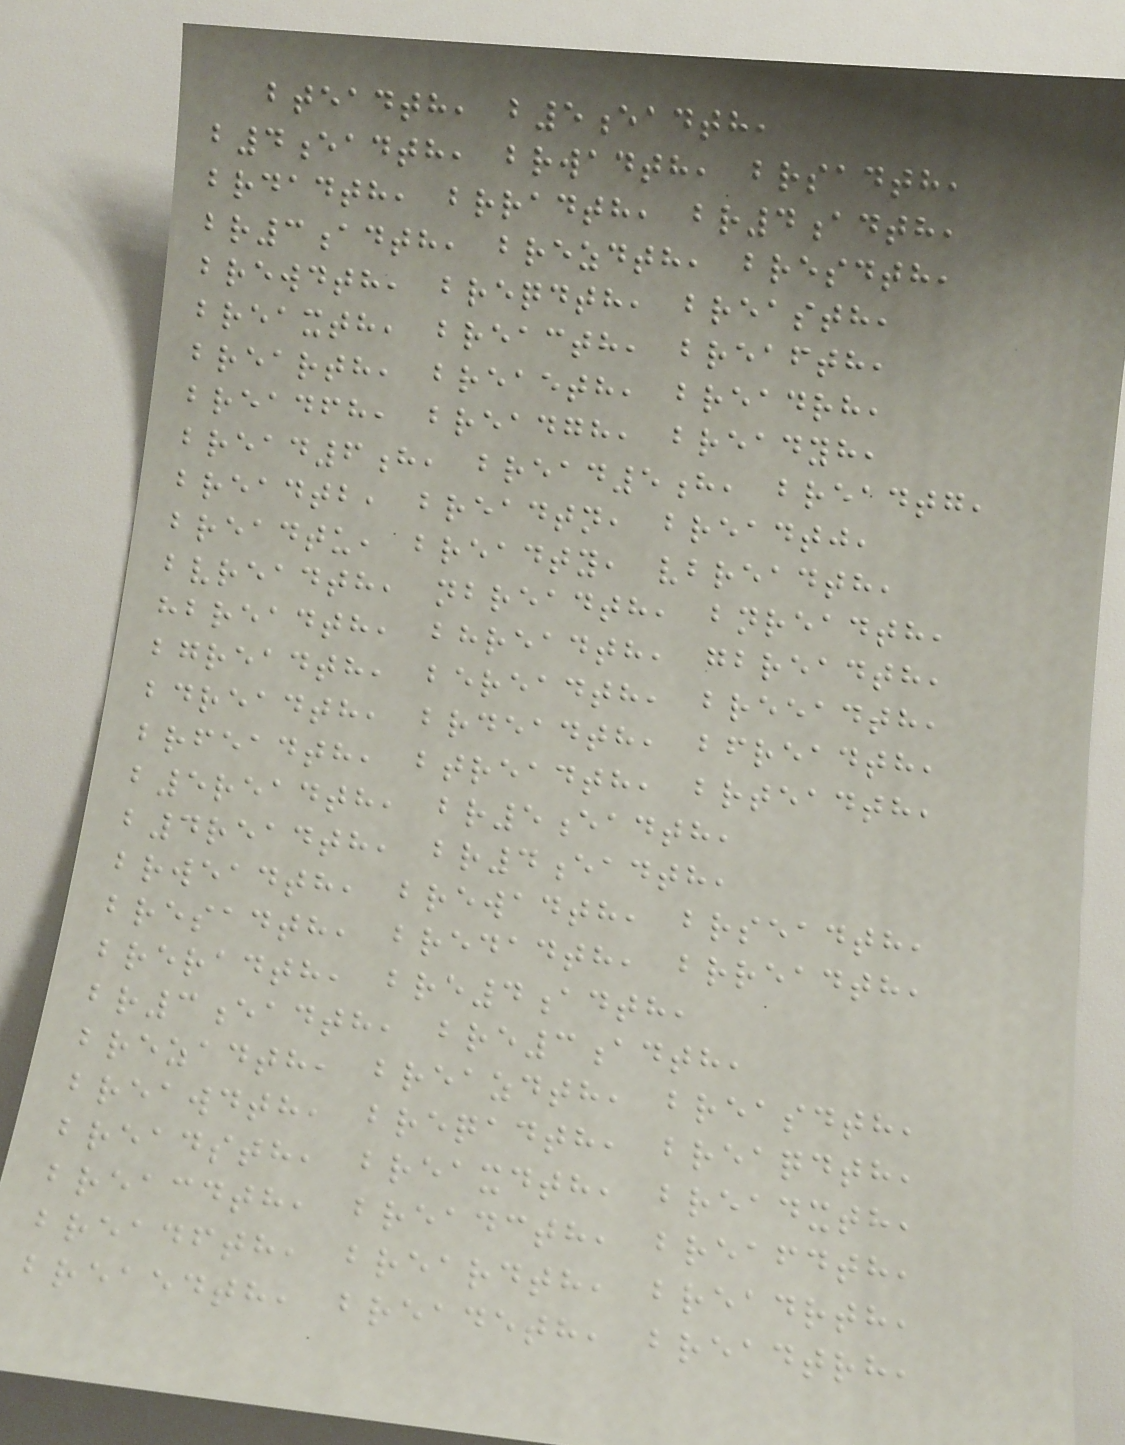bteadth, b5eadth,
b4eadth, brwadth, brsadth,
brdadth, brradth, br4adth,
br3adth, brezdth, bresdth,
brewdth, breqdth, breasth,
breaxth, breacth, breafth,
brearth, breaeth, breadrh,
breadfh, breadgh, breadyh,
bread6h, bread5h, breadtg,
breadtb, breadtn, breadtj,
breadtu, breadty, vbreadth,
bvreadth, nbreadth, bnreadth,
hbreadth, bhreadth, gbreadth,
bgreadth, bereadth, breeadth,
bdreadth, brdeadth, bfreadth,
brfeadth, btreadth, brteadth,
b5readth, br5eadth,
b4readth, br4eadth,
brweadth, brewadth, brseadth,
bresadth, bredadth, brreadth,
breradth, bre4adth,
br3eadth, bre3adth,
brezadth, breazdth, breasdth,
breawdth, breqadth, breaqdth,
breadsth, breaxdth, breadxth,
breacdth, breadcth, breafdth,
breadfth, breardth, breadrth,
breaedth, breadeth, breadtrh,
